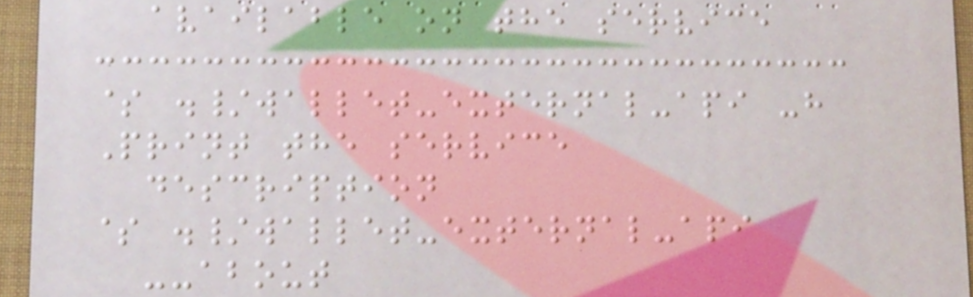available on the service
$ ./wallet-external-api -h
Print the service
description
$ ./wallet-external-api
--about
